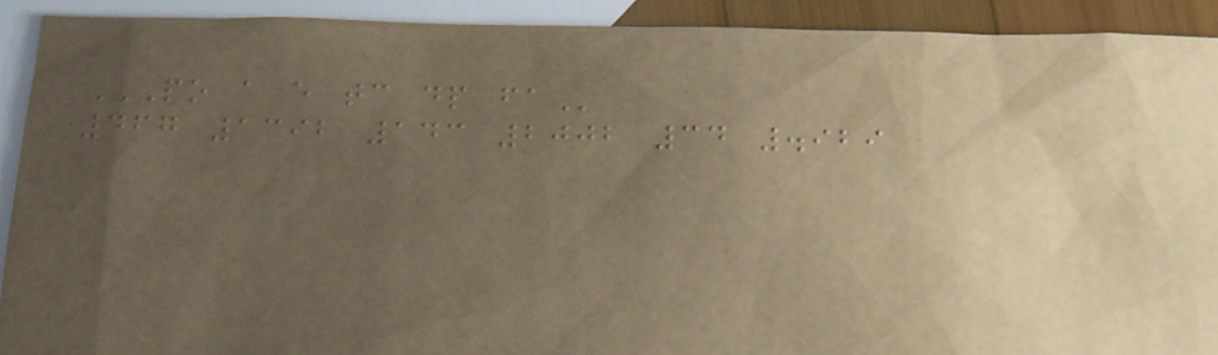PO A E TC DP FA
467 1392 143 2002 34 .929
